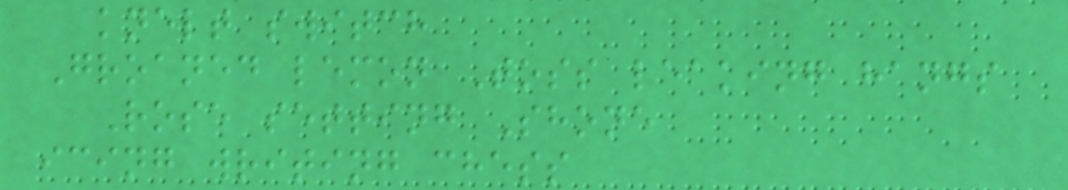knelt switch
Groaned lemon Toss leaking hangs
Rose setting Shone
icing writing chess
